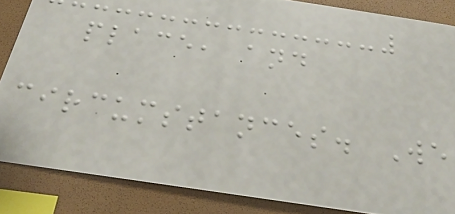place, and
circumstances. We
